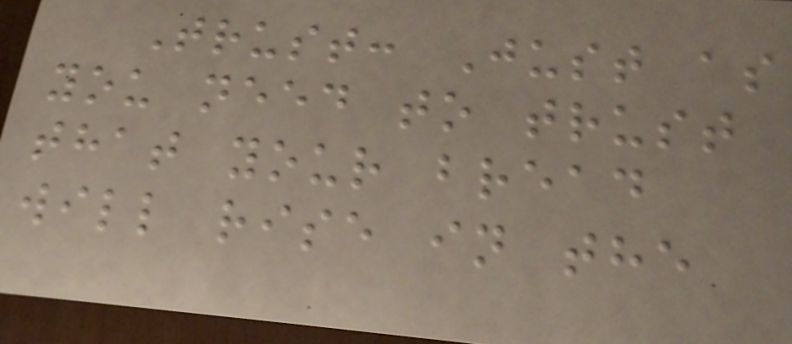Trust: Just as
you need to trust
that your bread
will rise in the
